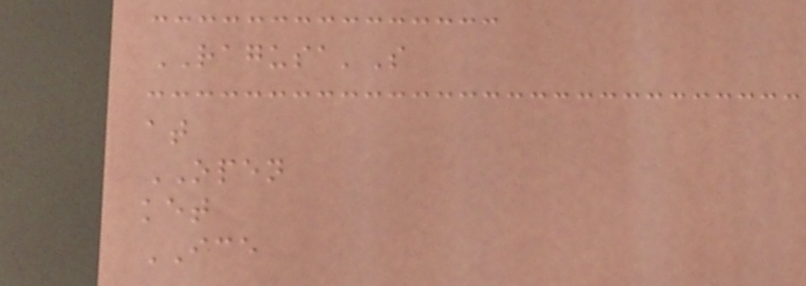RAGUSA'S
at
OPEN
ket
ICE
